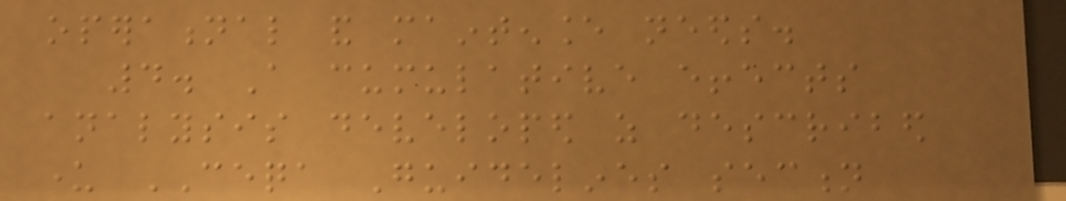operational and maintenance needs.
4. A cumulative effects
analysis developed as described
under CEQA Guidelines section
